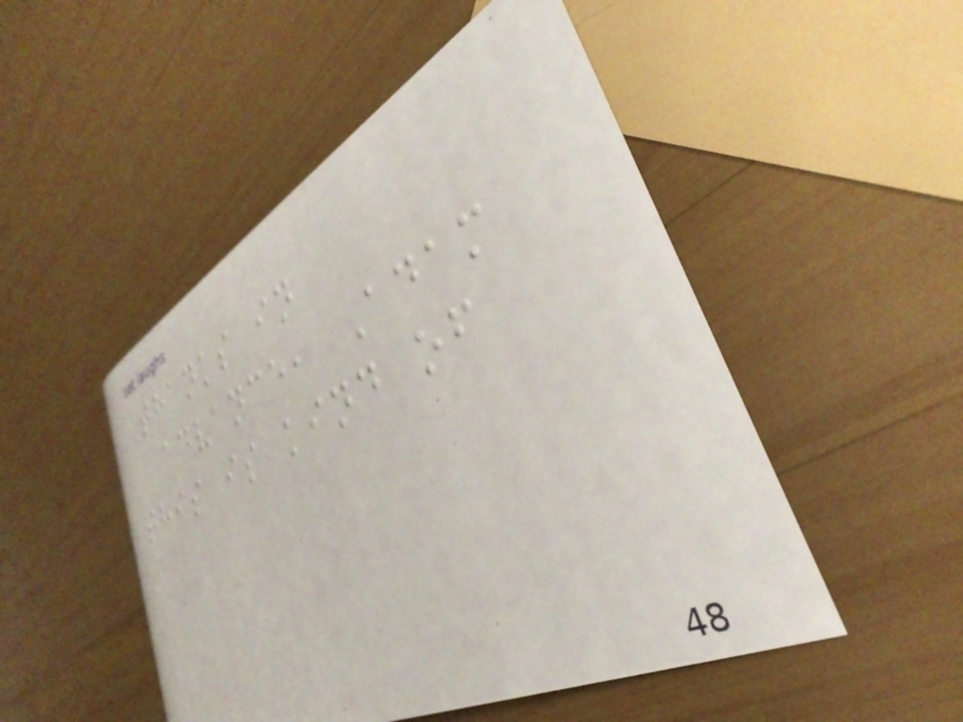Thanks in
advance, Adam
this is kind of
